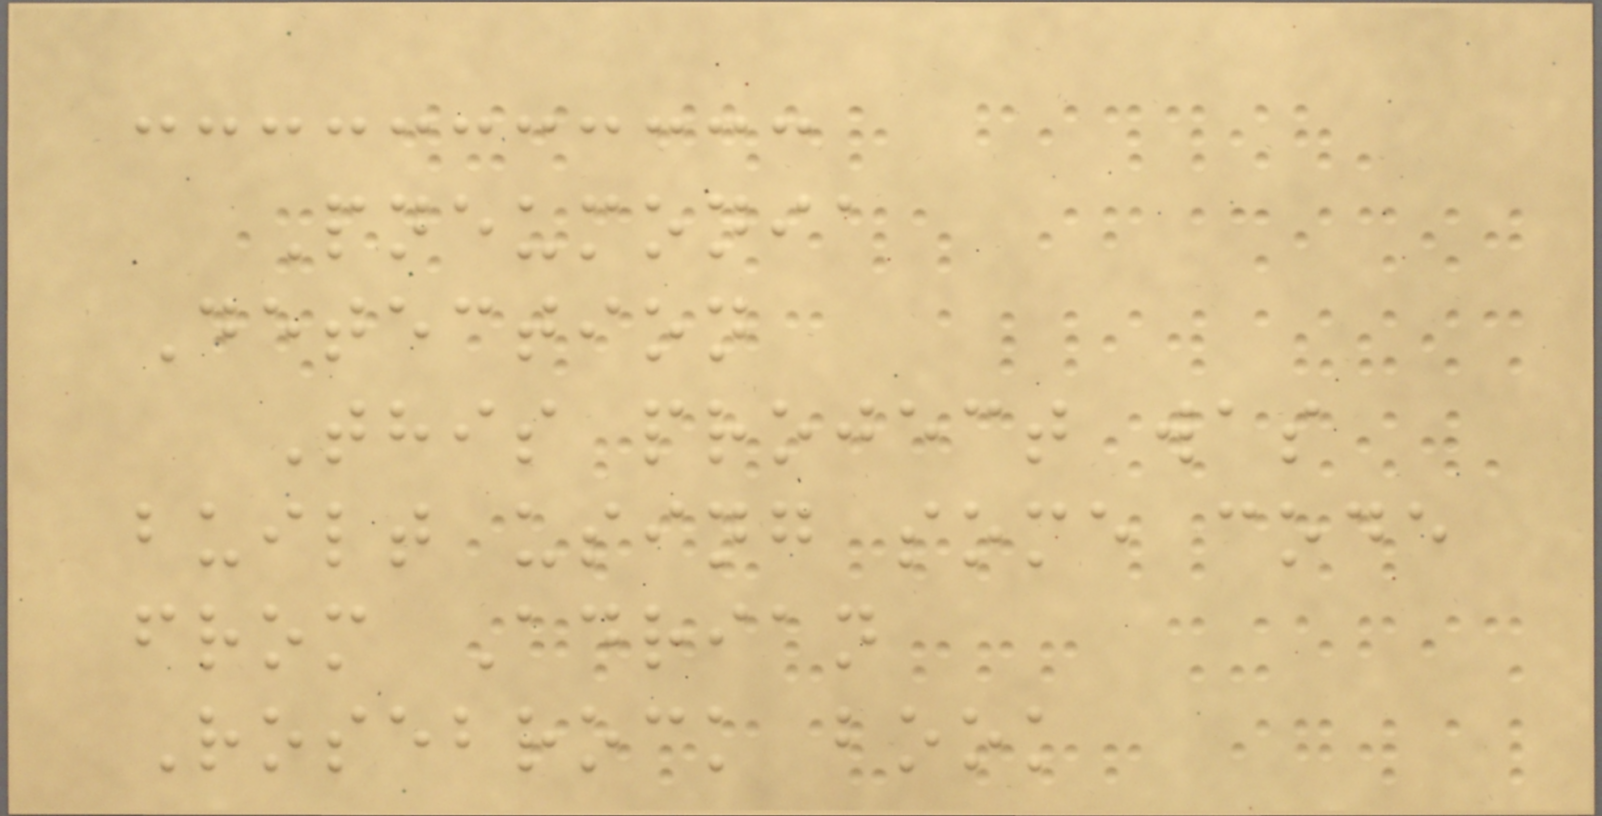Pneumonia
Detection
This project was
built using some code
from Adrian
Rosebrock book
